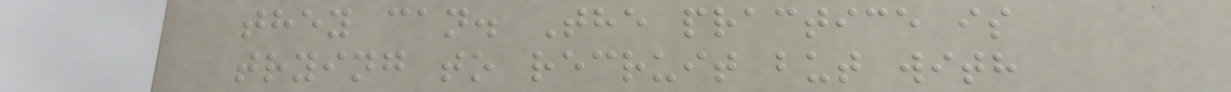they can. The practice is
trying to recruit but with
